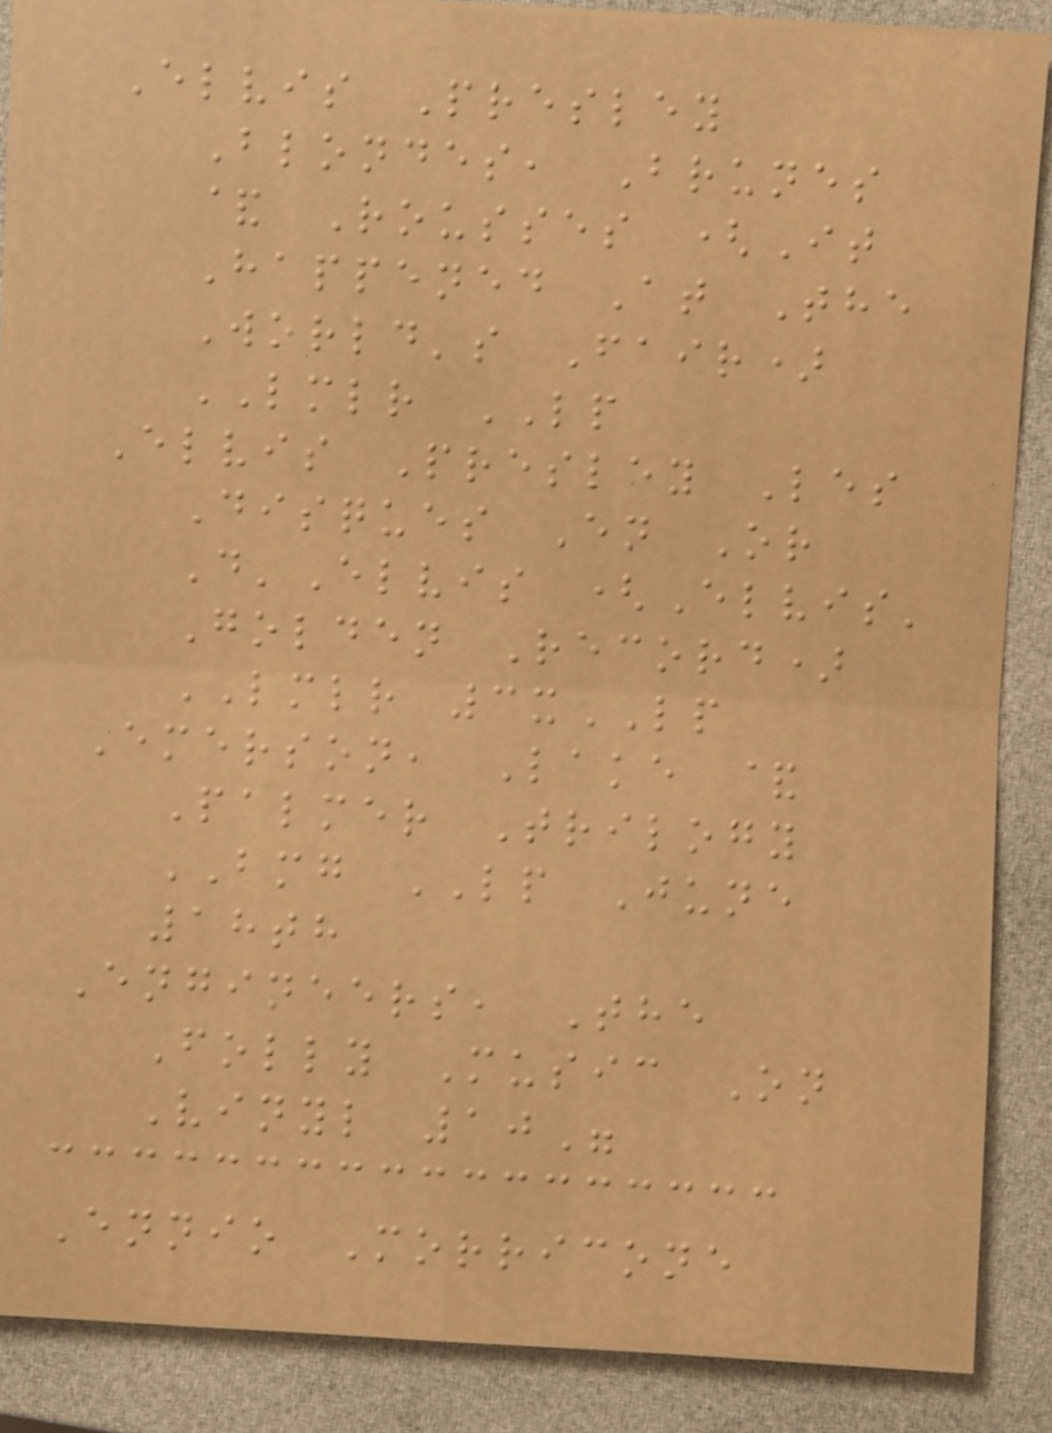Elvis Presley
Blondes, Brunes
& Rousses (It
Happened At The
World's Fair)
LMLR LP
Elvis Presley Les
Disques En Or
D'Elvis (Elvis'
Golden Record)
LMLR 3xLP
Emerson, Lake &
Palmer Trilogy
BMG LP June
18th
Engineers, The
Folly Music On
Vinyl 10"
Ennio Morricone
